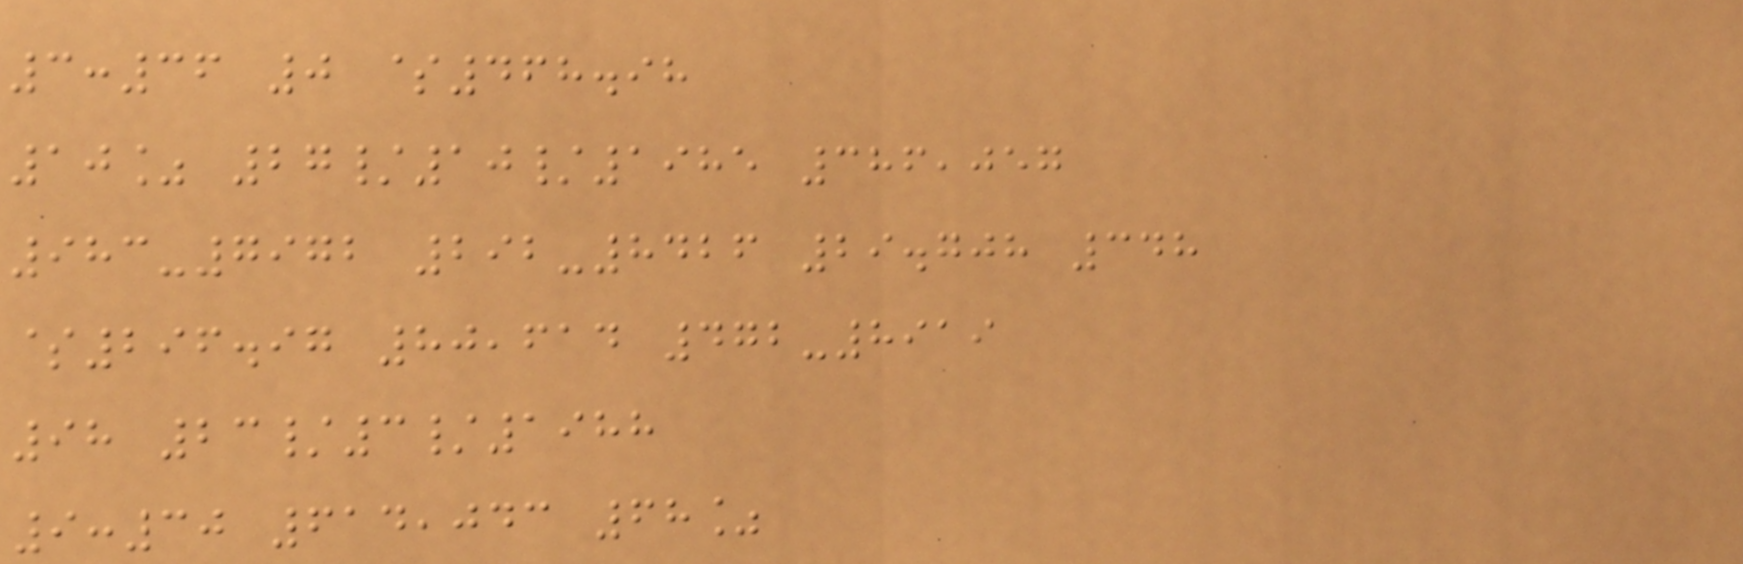3:36 0 $468.98
10% 27/10/1985 386,057
983-7972 292-8426 29.708 348
$296.97 80,614 472-8919
98 23/3/1988
9:30 614,043 68%
